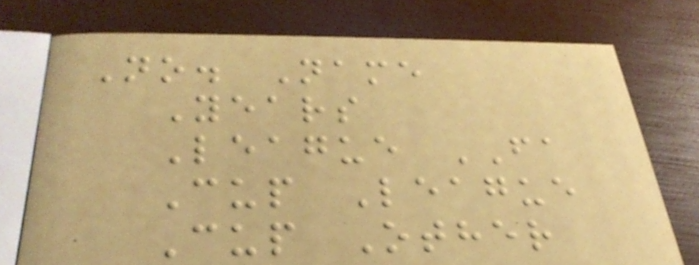No. Name
Years
League FA
Cup League
Cup Other
